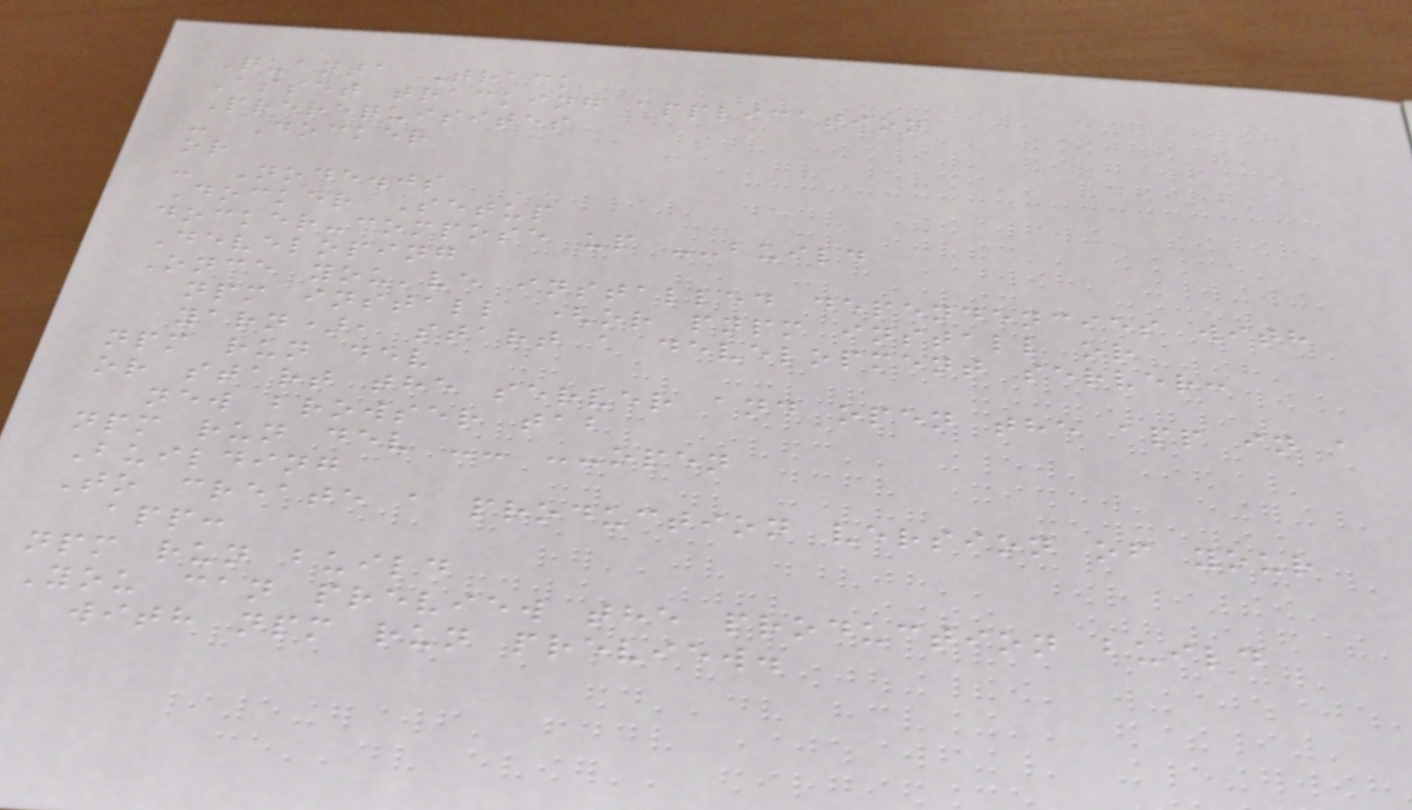Quanta Track
Asset tracking application
Prerequisites
- Docker
or
- Node.js
Docker Setup
docker-compose up --build
Developing
Once you've installed dependencies with
npm install (or pnpm install or
yarn), start a development server:
npm run dev
or start the server and open the app in a
new browser tab
npm run dev -- --open
Building
To create a production version of your
app:
npm run build
You can preview the production build
with npm run preview.
